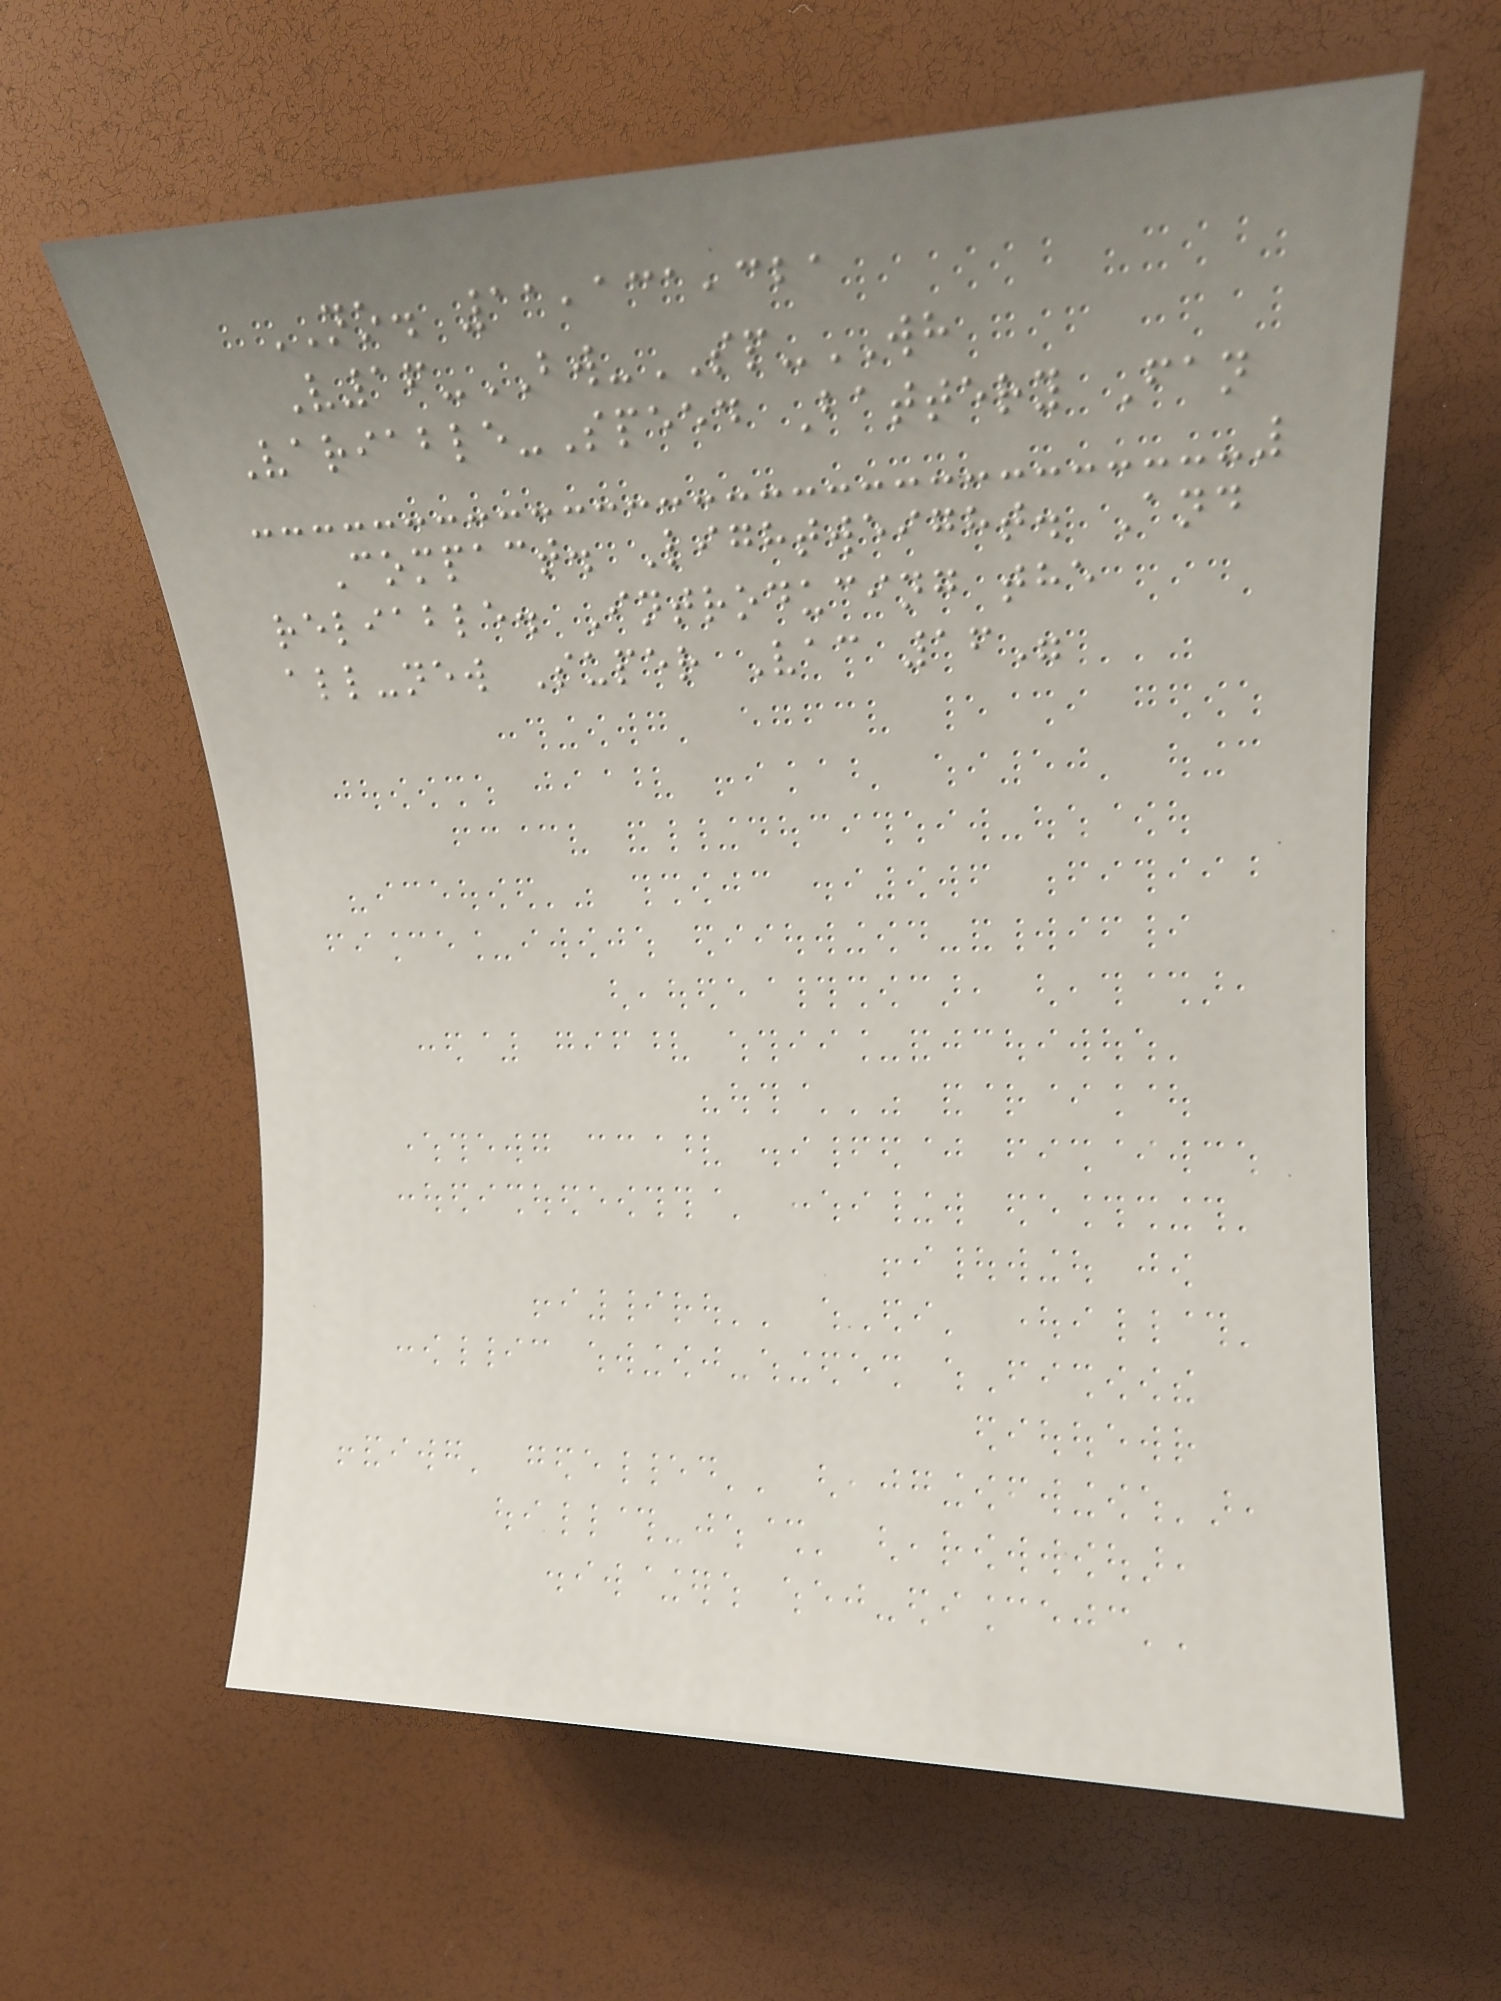NO. 11,131,321
V16-BW-SP-WH
Variable-Speed Battery Fan
Compact. Lightweight. And
reliable. Introducing the
all-new Super Vac 16"
